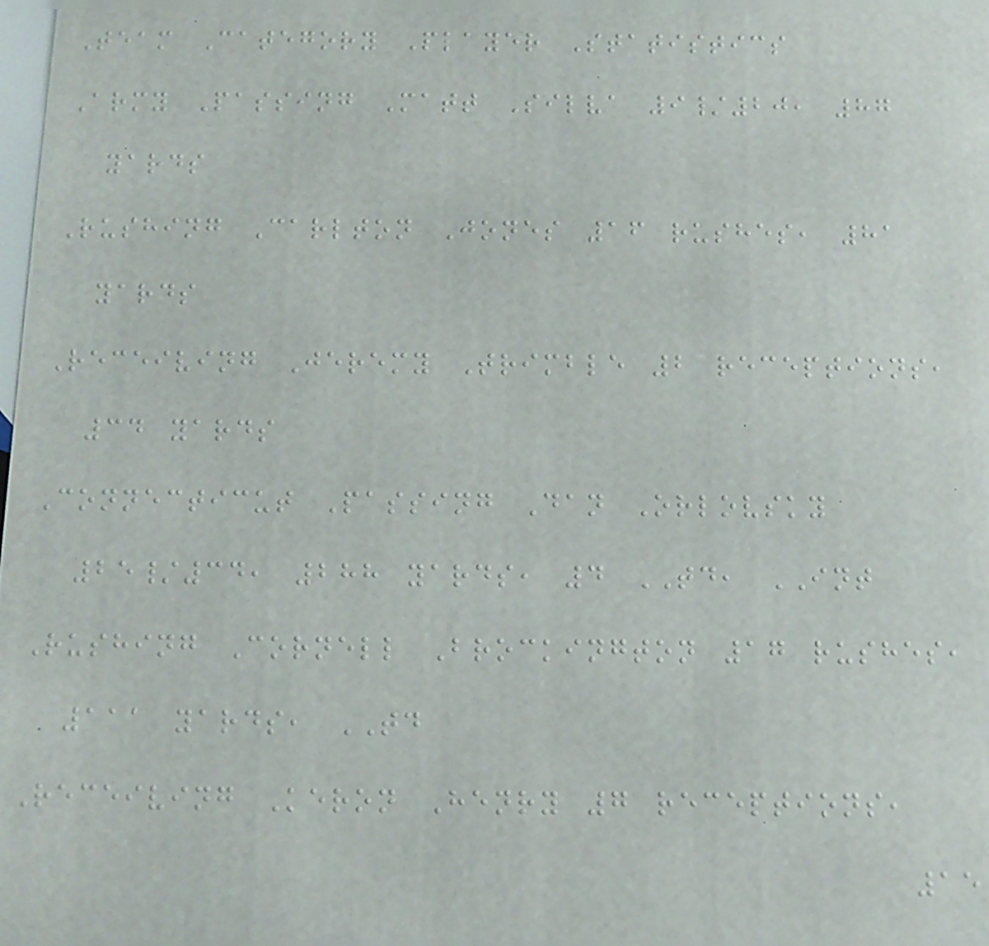Team Category Player Statistics
Army Passing Matt Silva 9/20, 87
yards
Rushing Carlton Jones 16 rushes, 81
yards
Receiving Jeremy Trimble 2 receptions,
34 yards
Connecticut Passing Dan Orlovsky
25/34, 288 yards, 4 TD, INT
Rushing Cornell Brockington 17 rushes,
111 yards, TD
Receiving Keron Henry 7 receptions,
15
